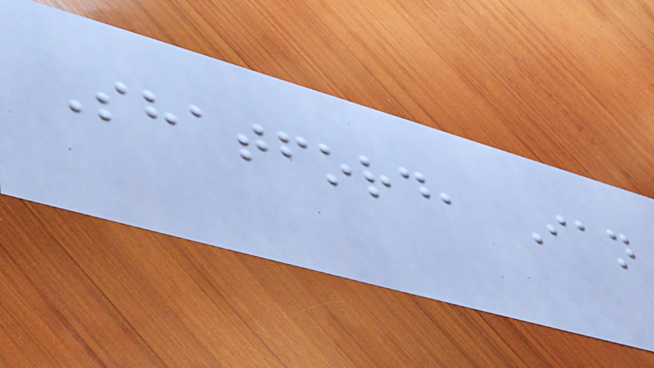Shatford, Ian
